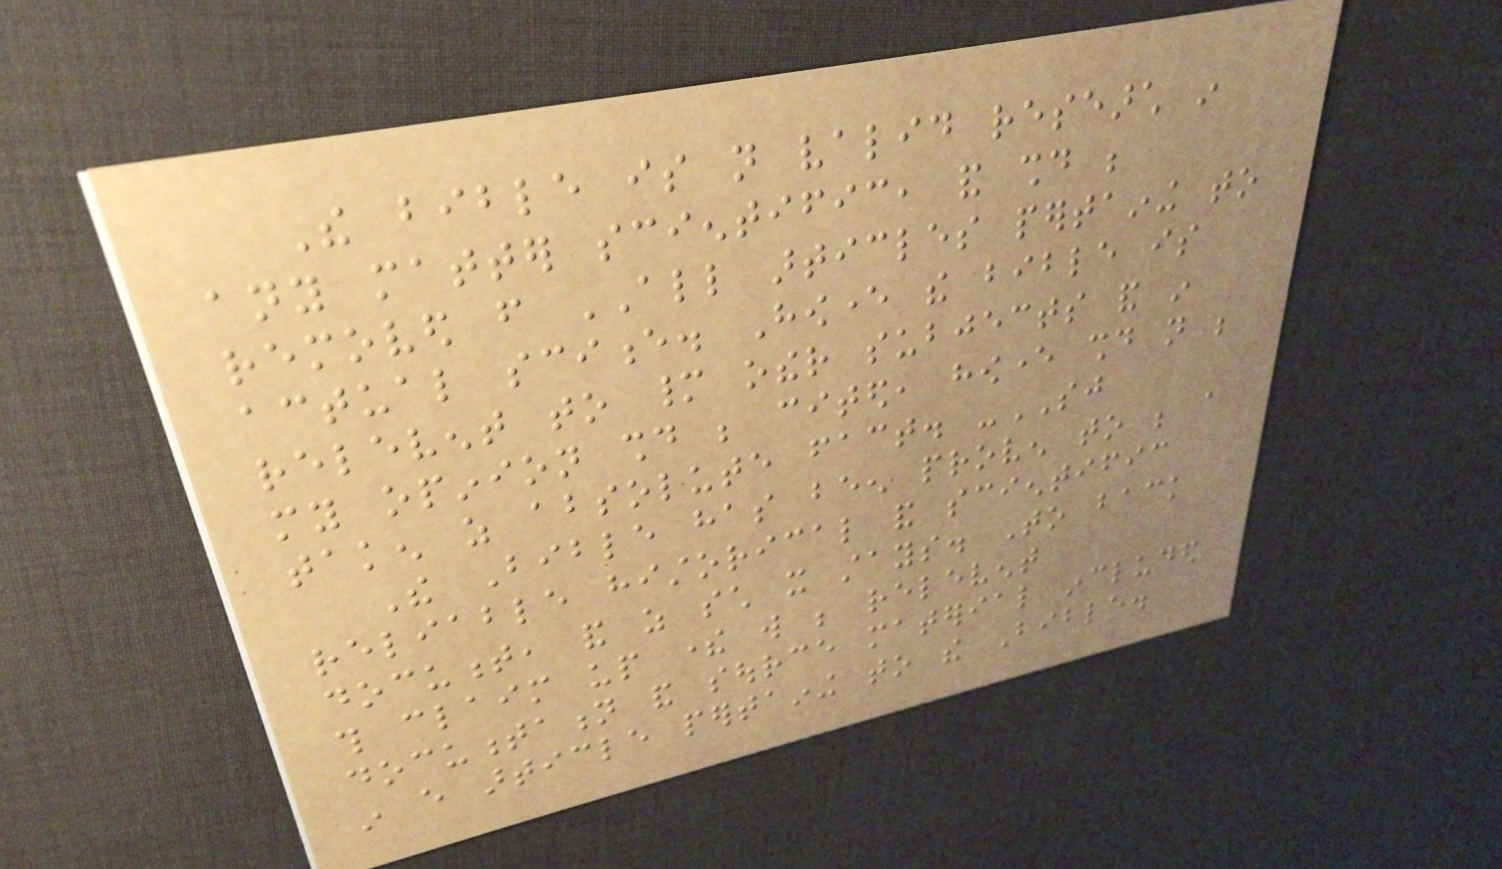The bible is not valid research in
any matter scientific, and should be
removed from ALL articles pertaining to
actual science. However the bible is
relevent to many other subjects and in
my opinion should be cited, however should not be
taken as absolute fact. -SJ
The Bible has been proven to be a
reliable historical and scientific
document, and as such it stays. To back
this claim up there will be relevent
documentation and source material included
in every article pertaining to the Bible.
